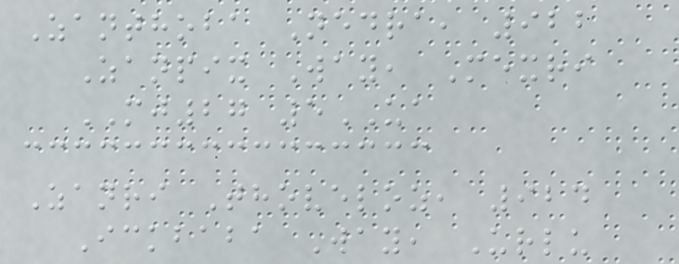Zanthoba Nedra, 922
Zanpix Way, Mexri
MJ27 5UA
Zanri Thoveloz, 924
Ickbaba Way, Urlu
